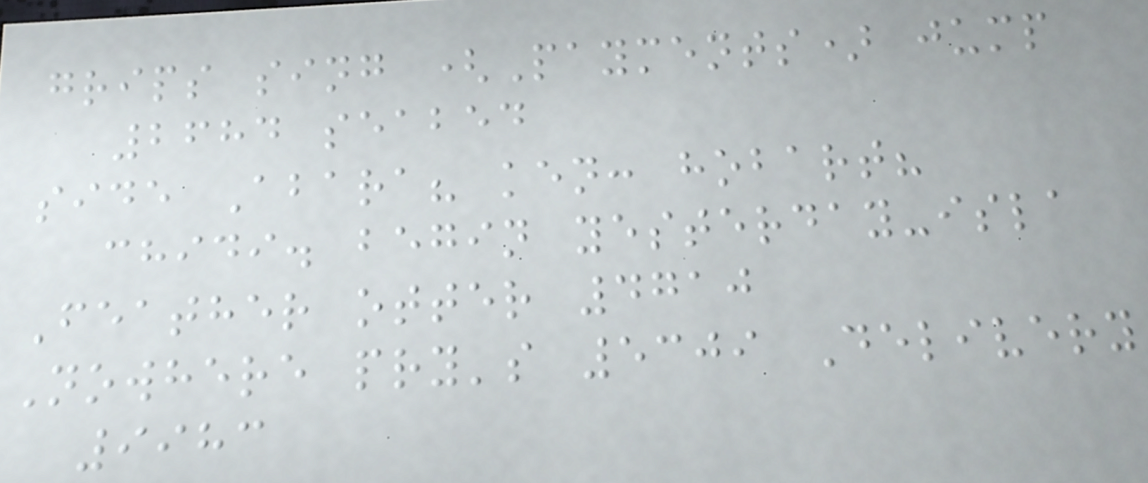grips sing (Payments) jump
2684 seabed
side Abara? ken: hobart?
chidi. begin yesterday-isla
Feather otter 4710
Nowhere pry's 5309 Delivery
9983
